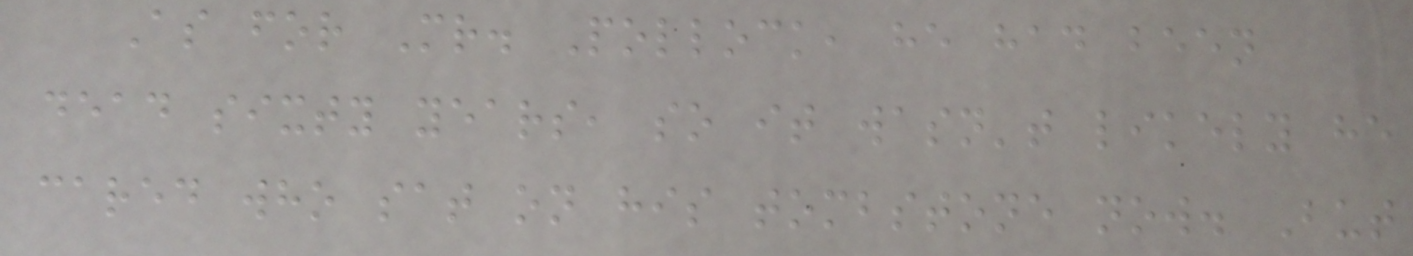As for Mr. Pollock, he had been
dead sixty years, so it wasn't likely he
cared who sat on his tombstone now. But
